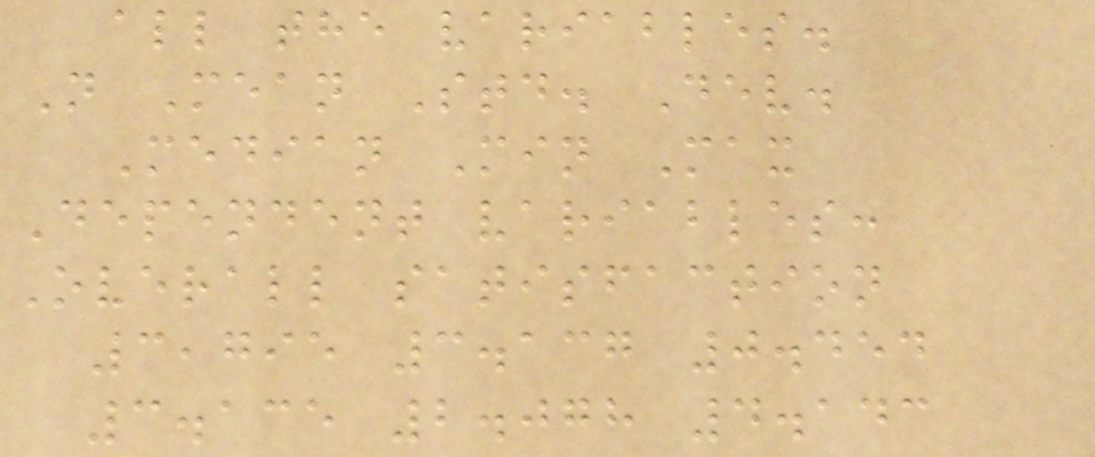all the variables.
N Mean Std. Dev.
Median Min Max
Dependent variables:
Overall satisfaction
3,795 3.137 0.454
3.135 2.078 4.143
